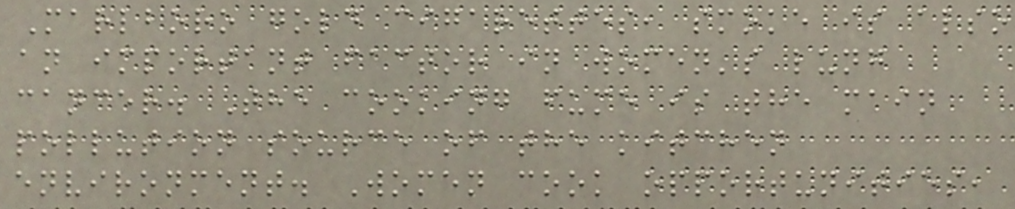Marlboro gold cigarettes, smoke is also
an important factor in women's lung
cancer. The cooking fume is the main
pollution source of the kitchen
environment. Women cook opportunities,
